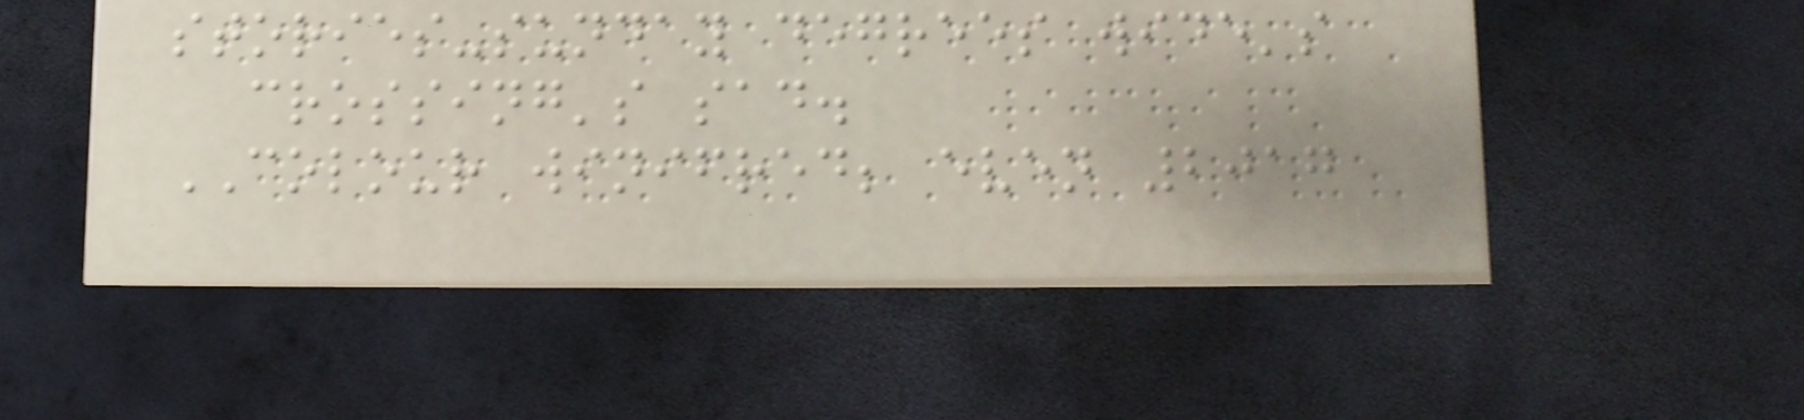stories-sunday degrees wide's
crossing's sad.
COLOUR winifred; even 2017
